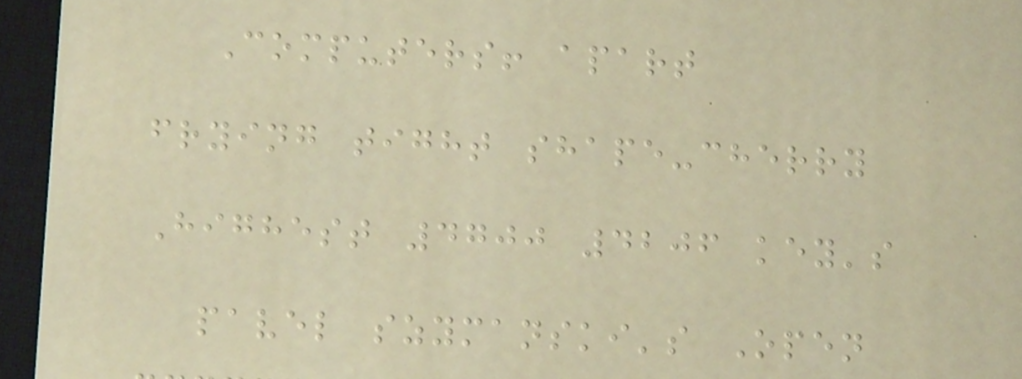Computers! apart
frying tight shape-cherry
Highest 4700 4206 key's
pavel szymanski's Open
